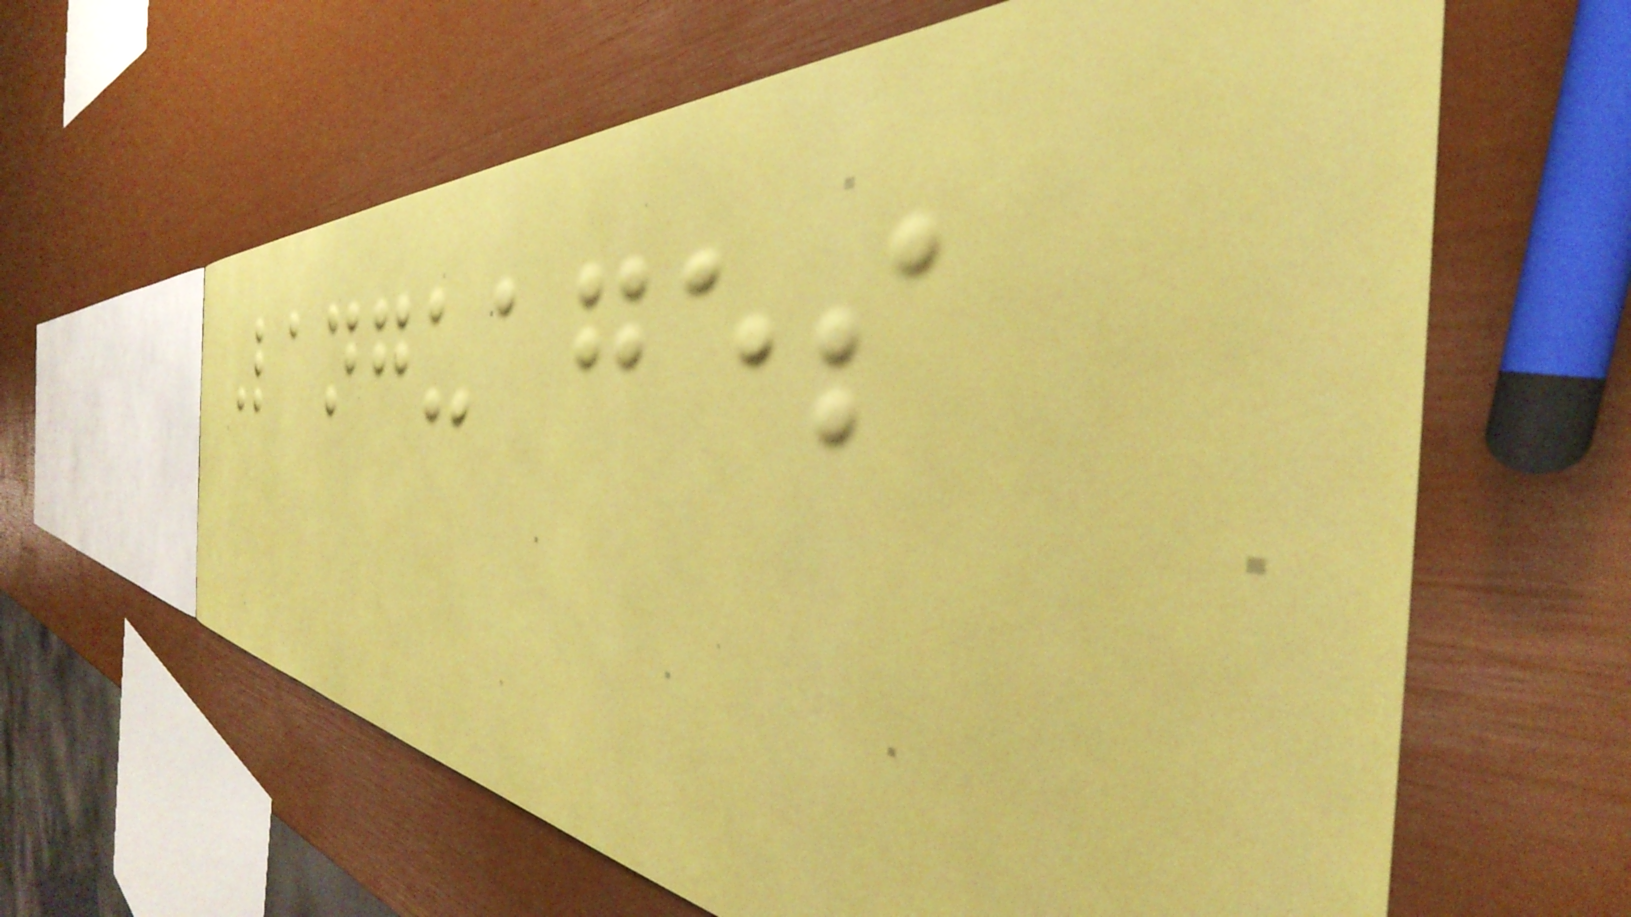Languages
